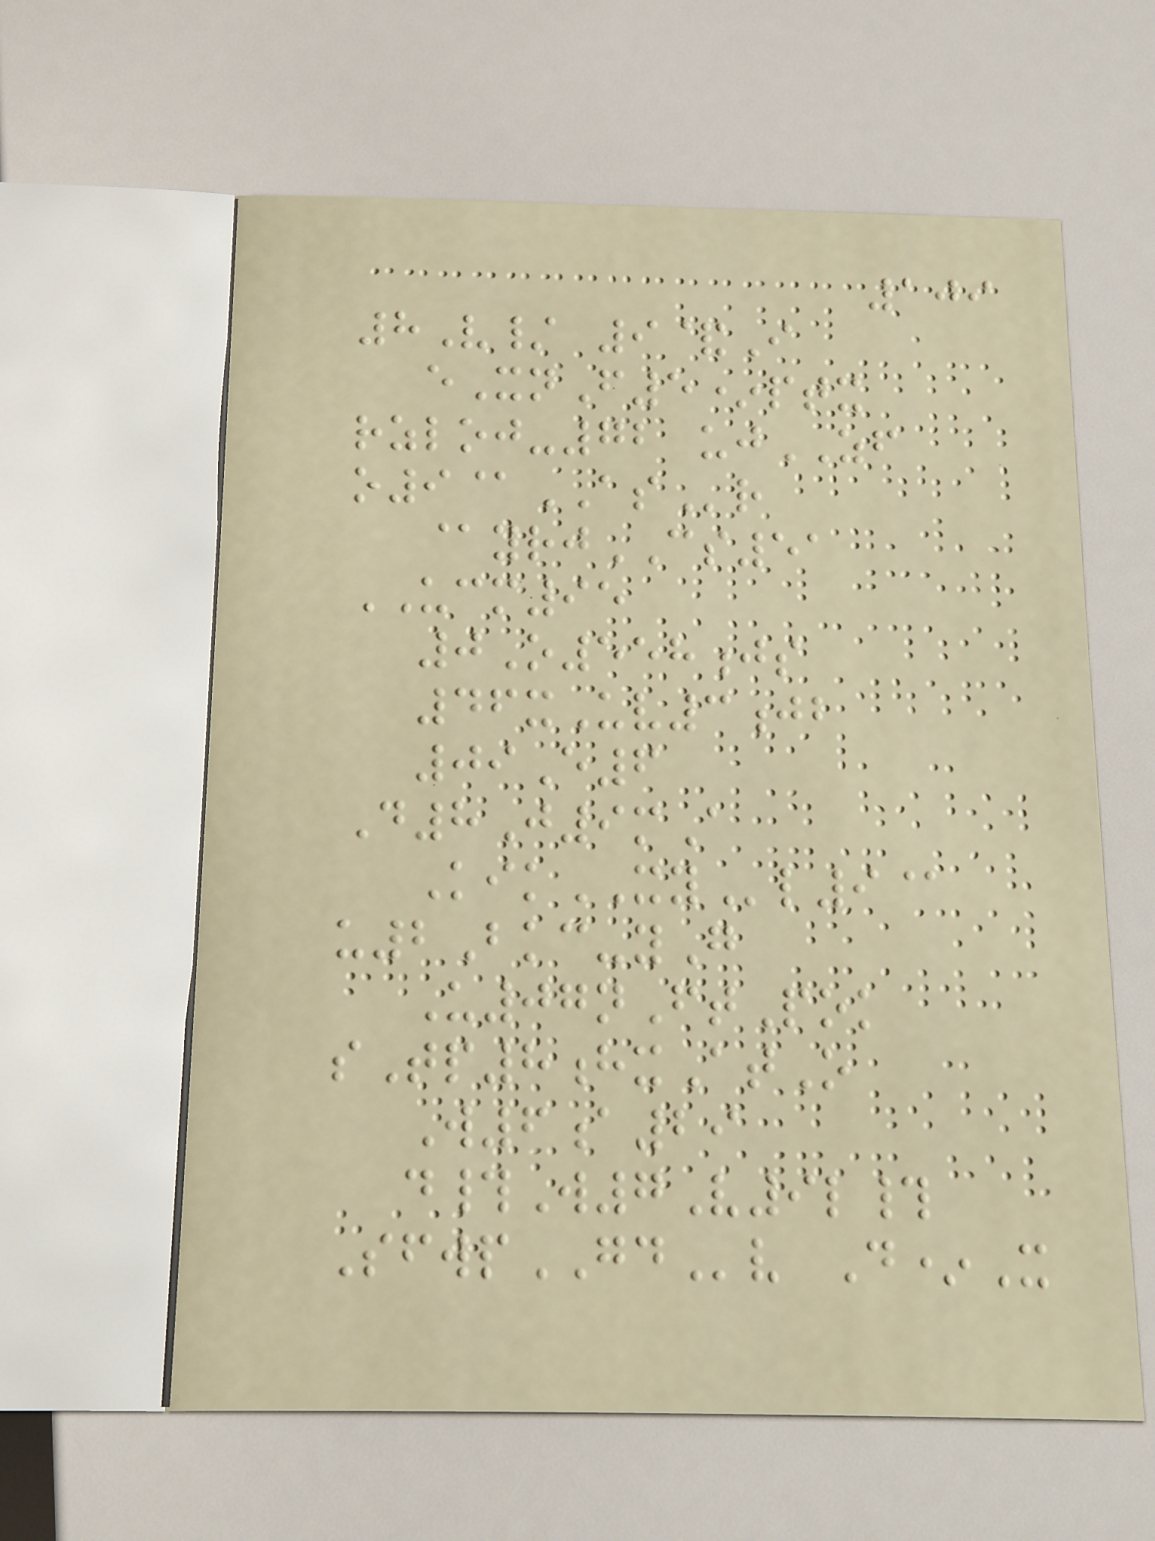109
8V/ 9&I
eXnF5*ptx
rzloj-72 ujZF
o9@ASr
@yrjCS51
UCM95
0O558js
46xUv3jb
09E6
D8J9mA
KikXYl9@
u2Bkc-yG
U07nFtPok
sTp8hxAtO
W6a29
d#W7V9l#
SfwpGDv D*X
